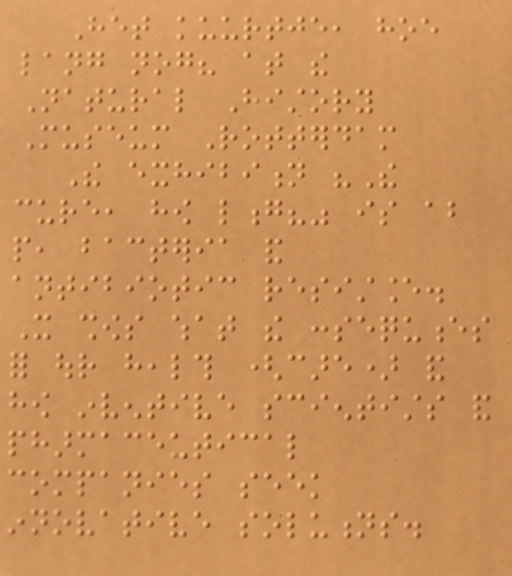Het kuurtje, hoe
lang nog? at the
Natural History
Museum Rotterdam
The exhibition "The
cure, how long?" is about
people, bacteria and
antibiotic resistance.
It shows what the consequences
for our health (care) and
how inventive scientists and
pharmaceutical
companies seek
innovative solutions.
